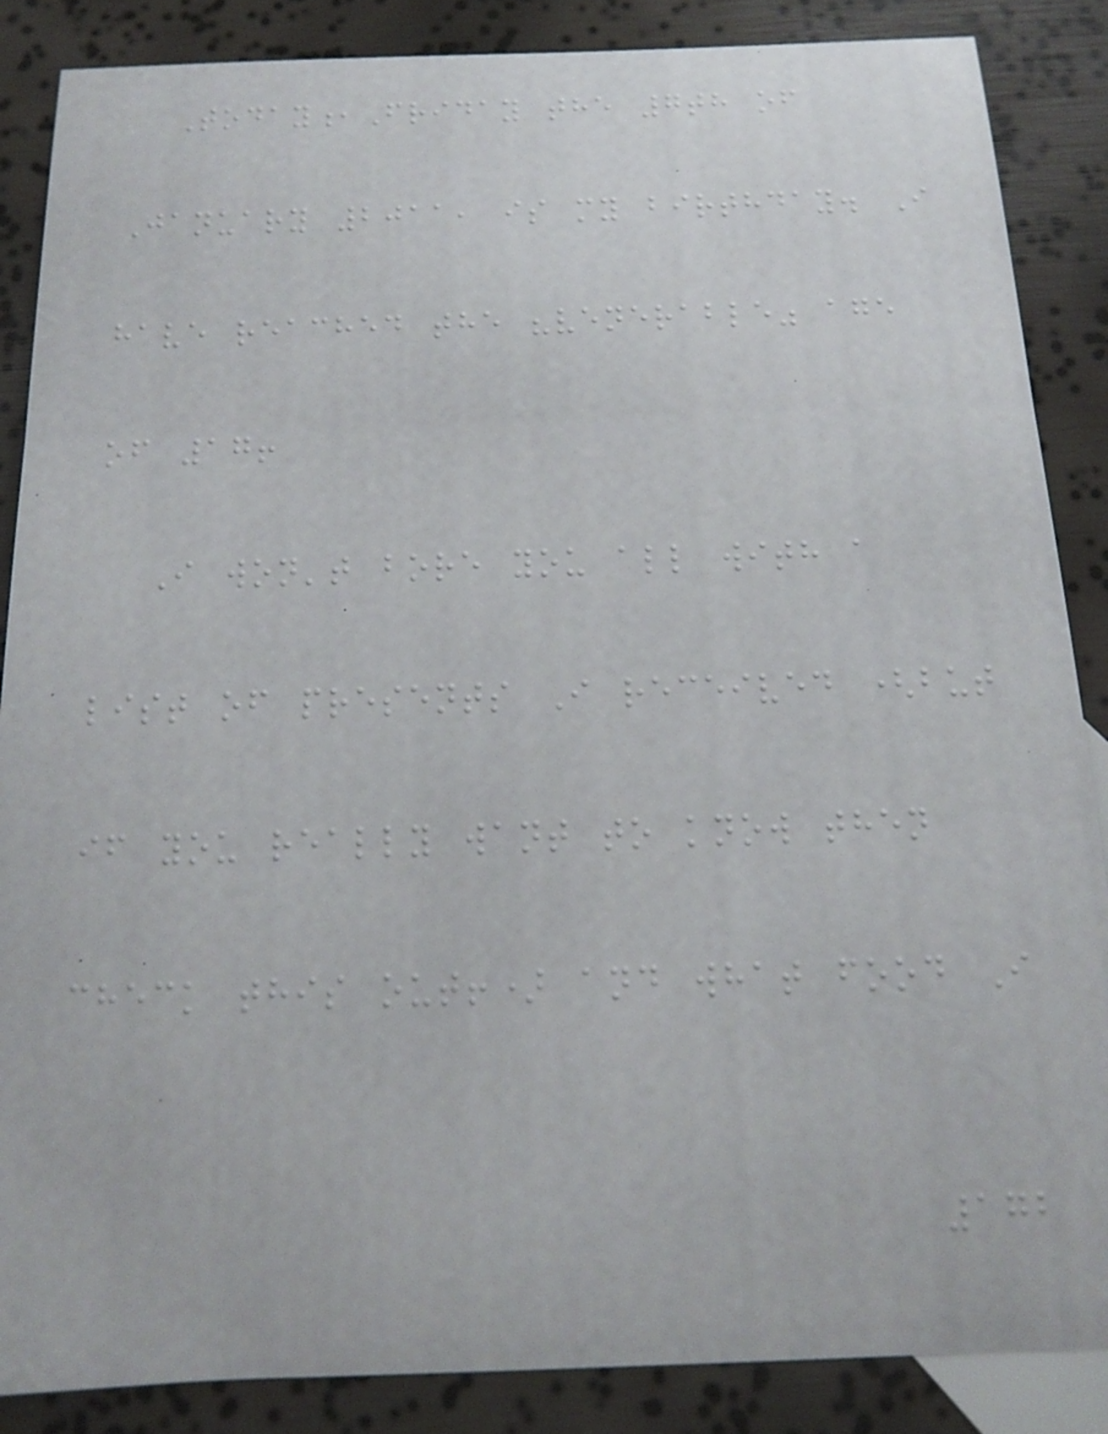Today,Friday the 7th of
January 2011, is my birthday. I
have reached the "venerable" age
of 17!
I won't bore you all with a
list of presents I received (but
if you really want to know then
check this out!) and what food I
172
